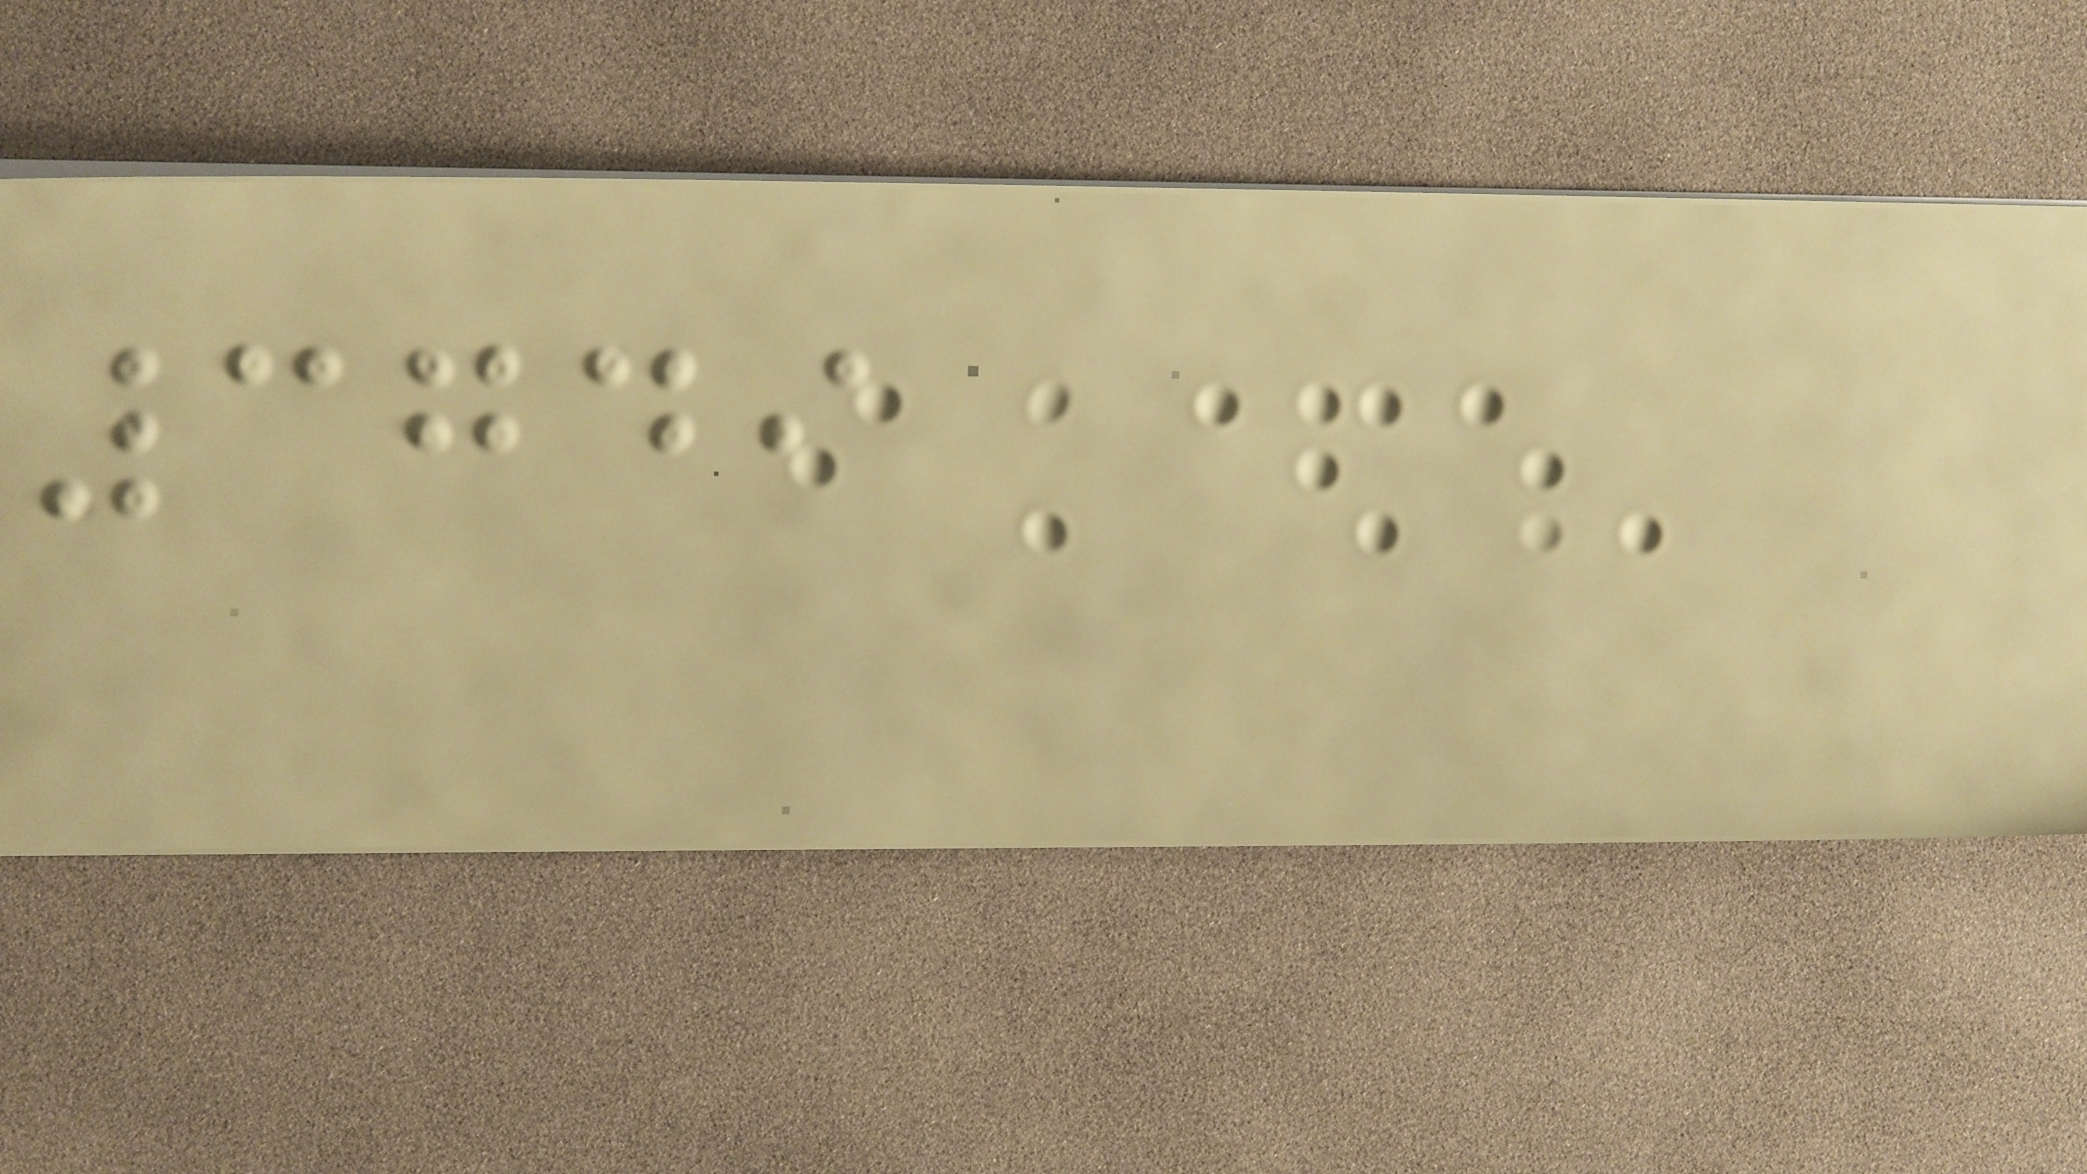3749
